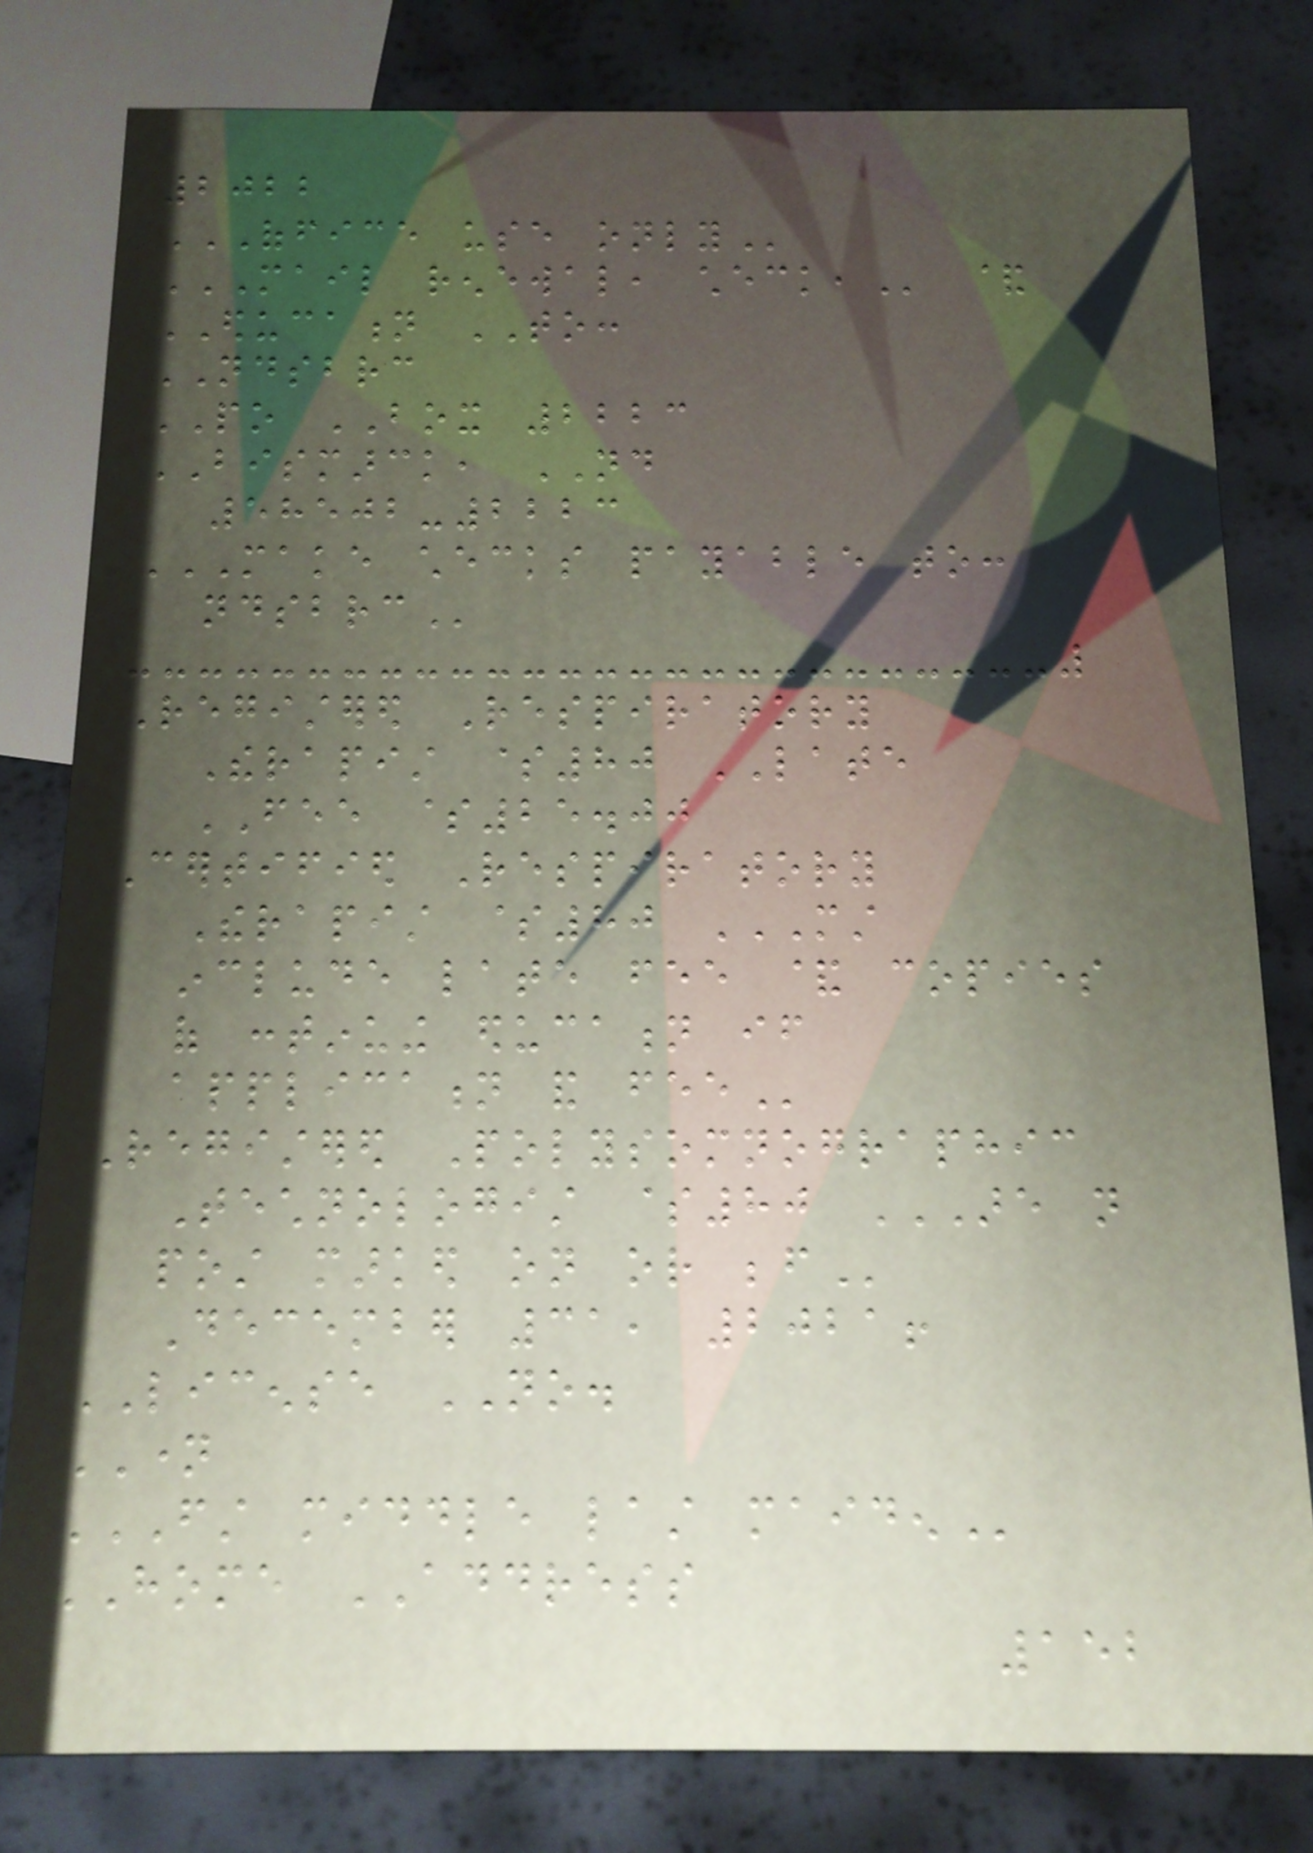2022
OFFICE USE ONLY
MAIL RENEWAL, CHECK, &
EDUCATION TO:
NDSBRC
PO BOX 2223
BISMARCK, ND
58502-2223
MAKE CHECKS PAYABLE TO:
NDSBRC
Registered Respiratory
Therapist $80 LATE
FEE $25.00
Certified Respiratory
Therapist $80 MUST
INCLUDE LATE FEE & COPIES
OF CONTINUING EDUCATION IF
APPLICATION AND FEE
Registered Polysomnographic
Technologist $80 ARE NOT
POST MARKED ON OR BEFORE
December 31, 2021!
LICENSE NO.
NAME
FIRST MIDDLE LAST MAIDEN
HOME ADDRESS
152
